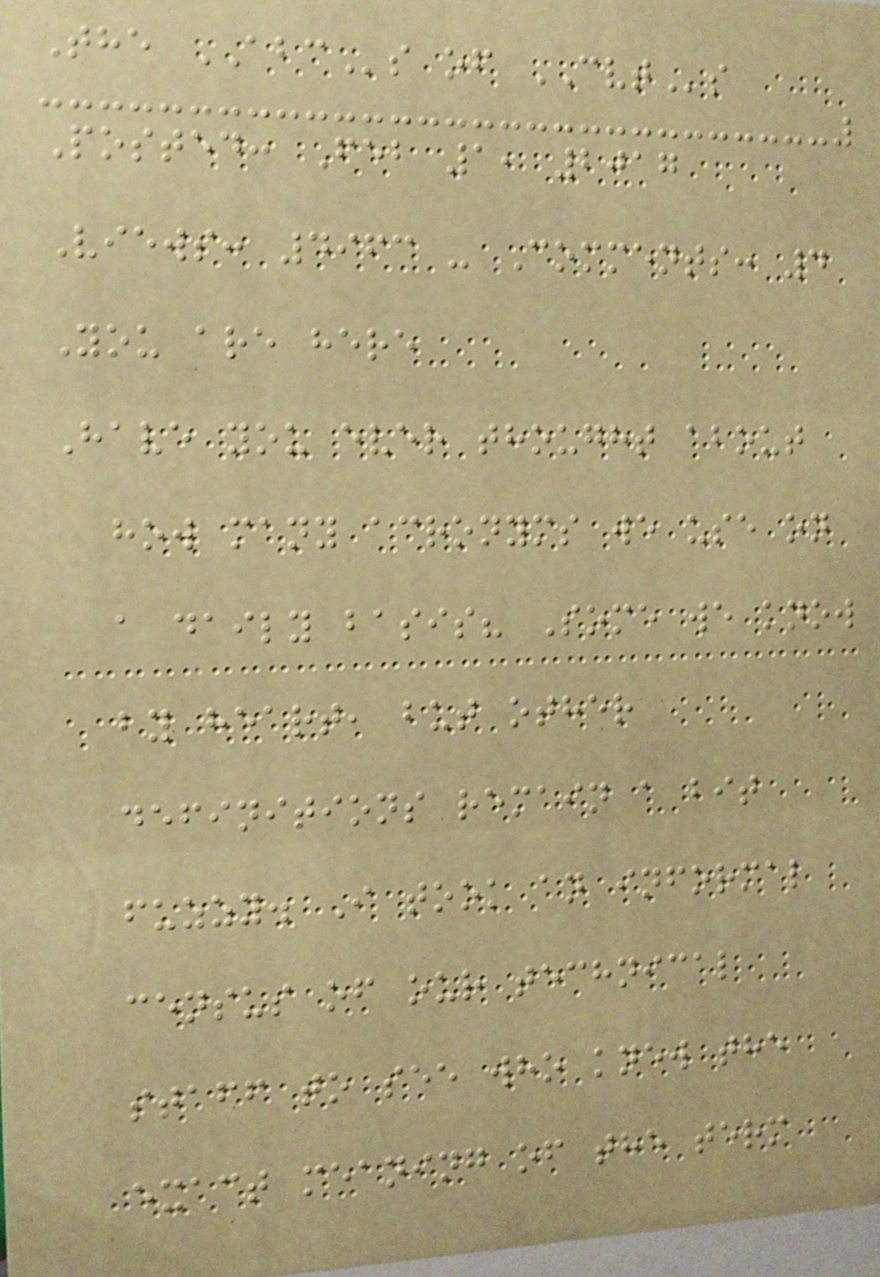The ABCs of CVTs
Posted: Feb 1, 2017
Views: 4963 - Comments: 4
You are here
Have you ever thought about
how many acronyms we use on
a daily basis? Some we know
by heart, but other
definitions remain a bit
fuzzy. I took an informal
census of our technical
staff to see who knew the
exact meaning of the term
